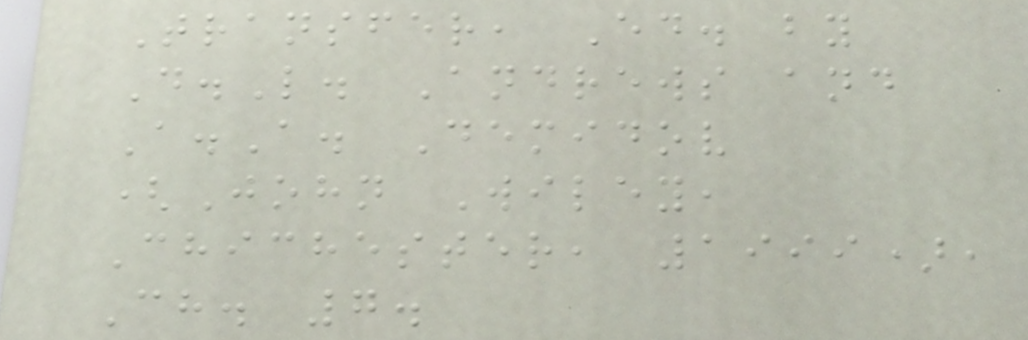Transfer, Ed. by
D.L. Andrews and
A.A. Demidov
(John Wiley,
Chichester, 1999),
Ch. 7.
